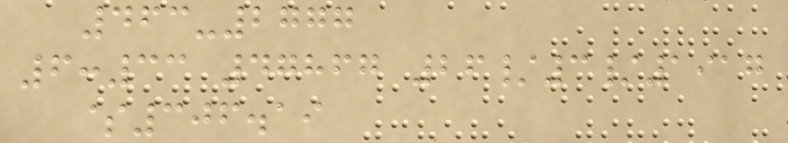463-2777
6:33 47867 26/3/1917
$306.19
